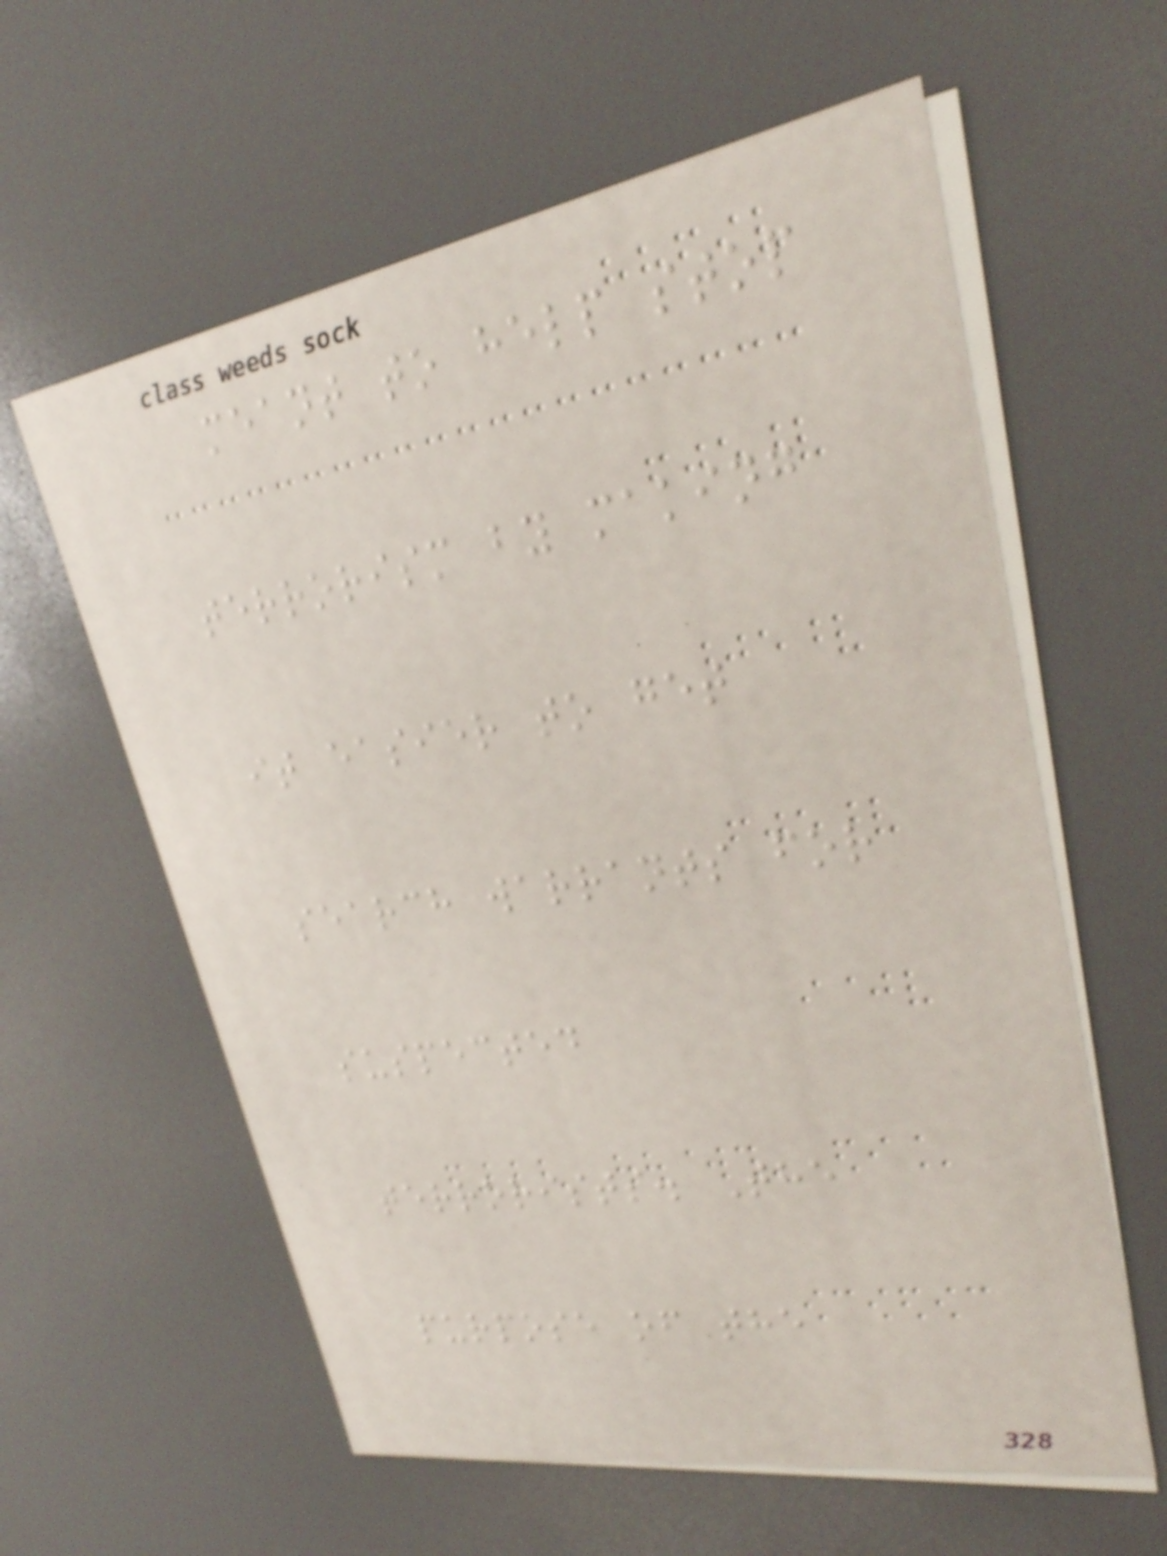meant to help stop
terrorism by making
it easier to get
search warrants for
suspected
terrorists. The
purpose of the
